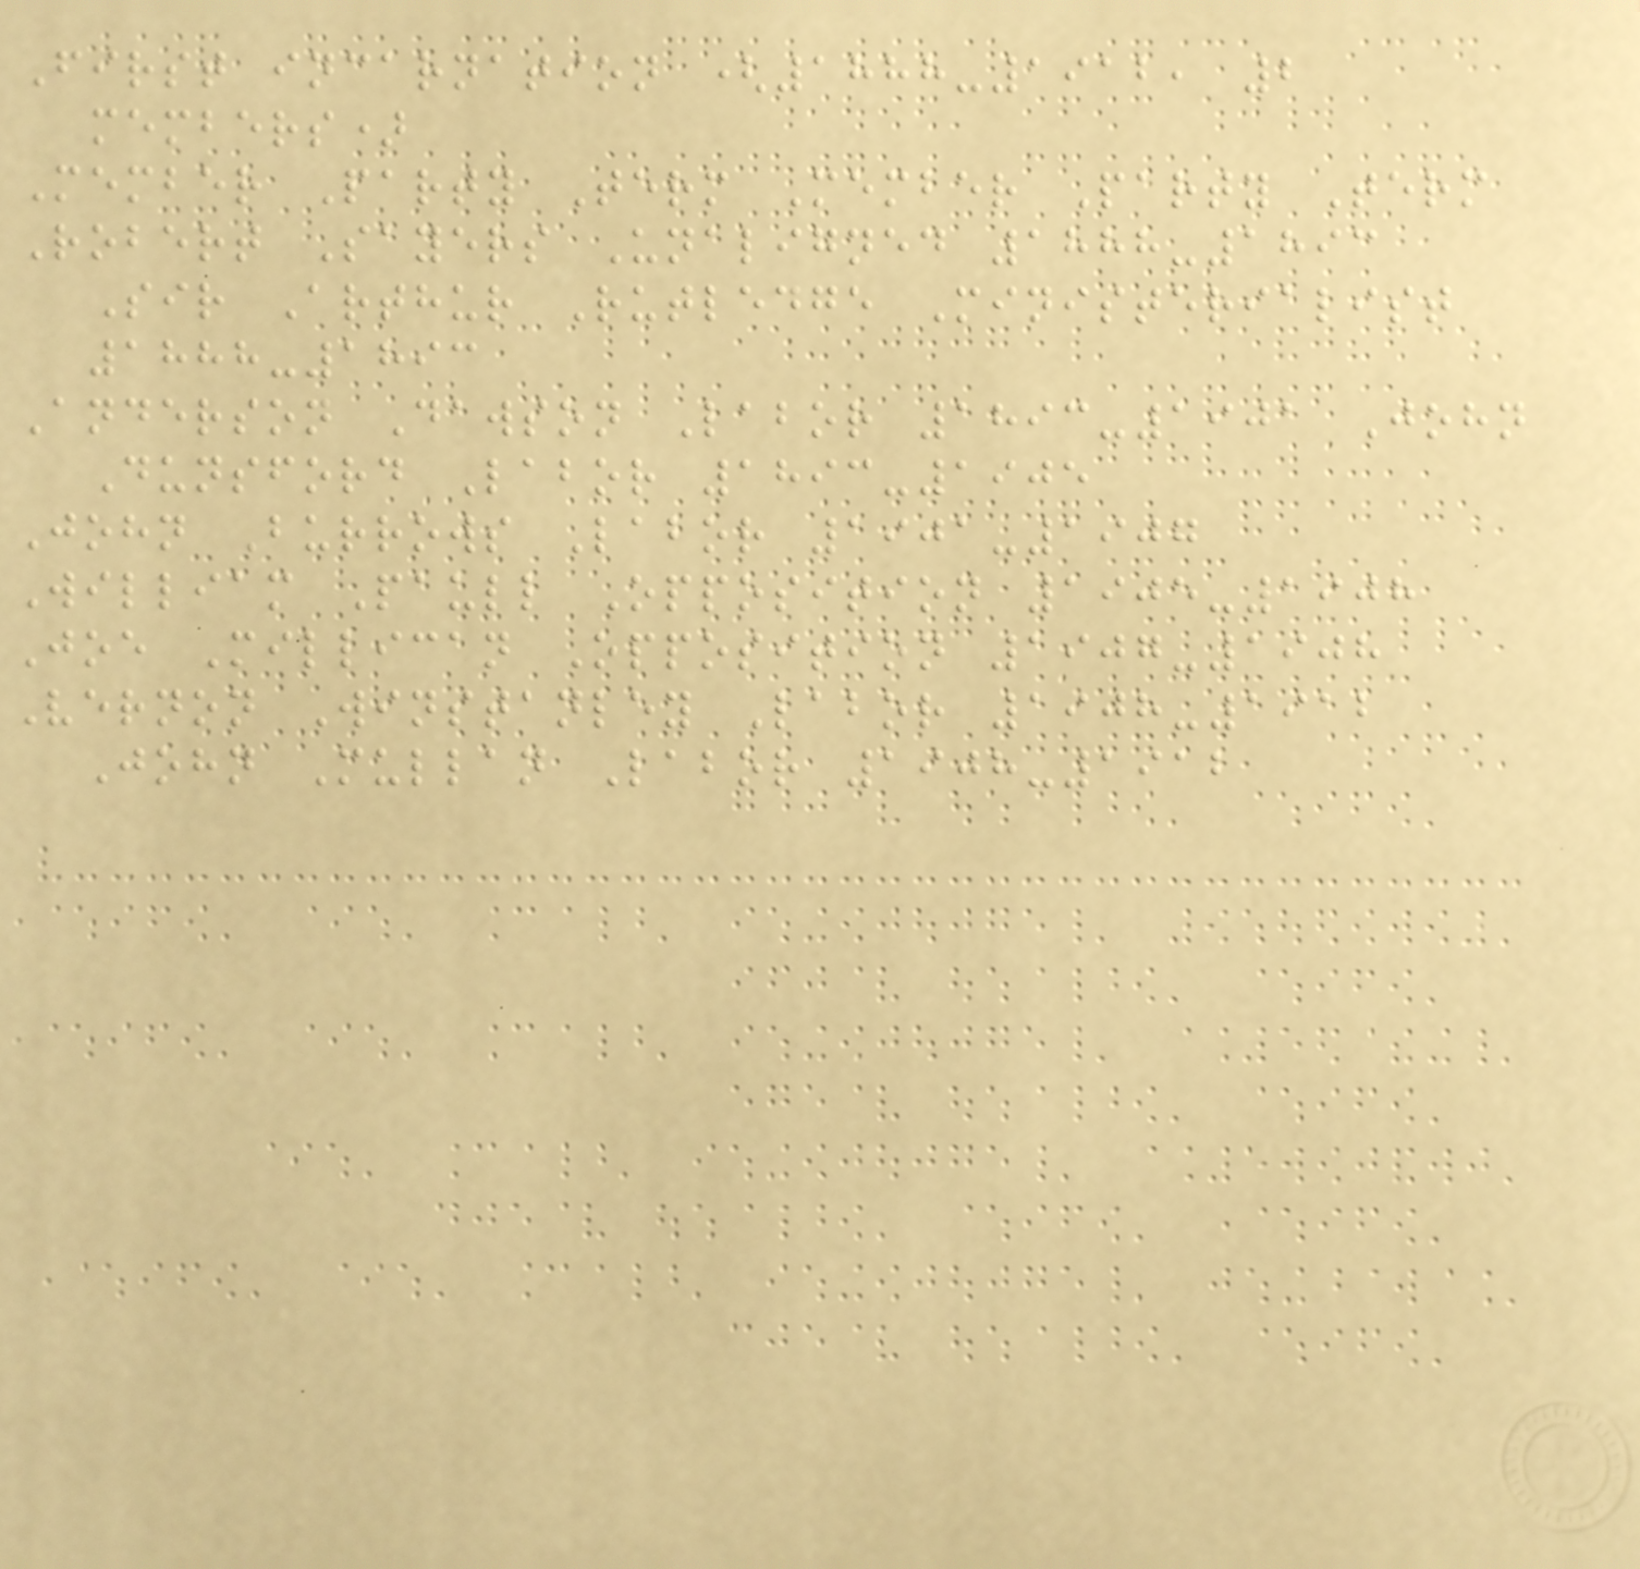First incarnation (1888-1912, 2
members)
Member Party Term Member Party Term
Robert Sayers Unaligned 1888-1893
Sir Arthur Rutledge Ministerialist
1888-1893
Anderson Dawson Labor 1893-1901 John
Dunsford Labor 1893-1905
John Burrows Labor 1901-1907
William Paull Opposition 1905-1908
Joe Millican Opposition 1907-1908
Vernon Winstanley Labor 1908-1912
John Mullan Labor 1908-1912
